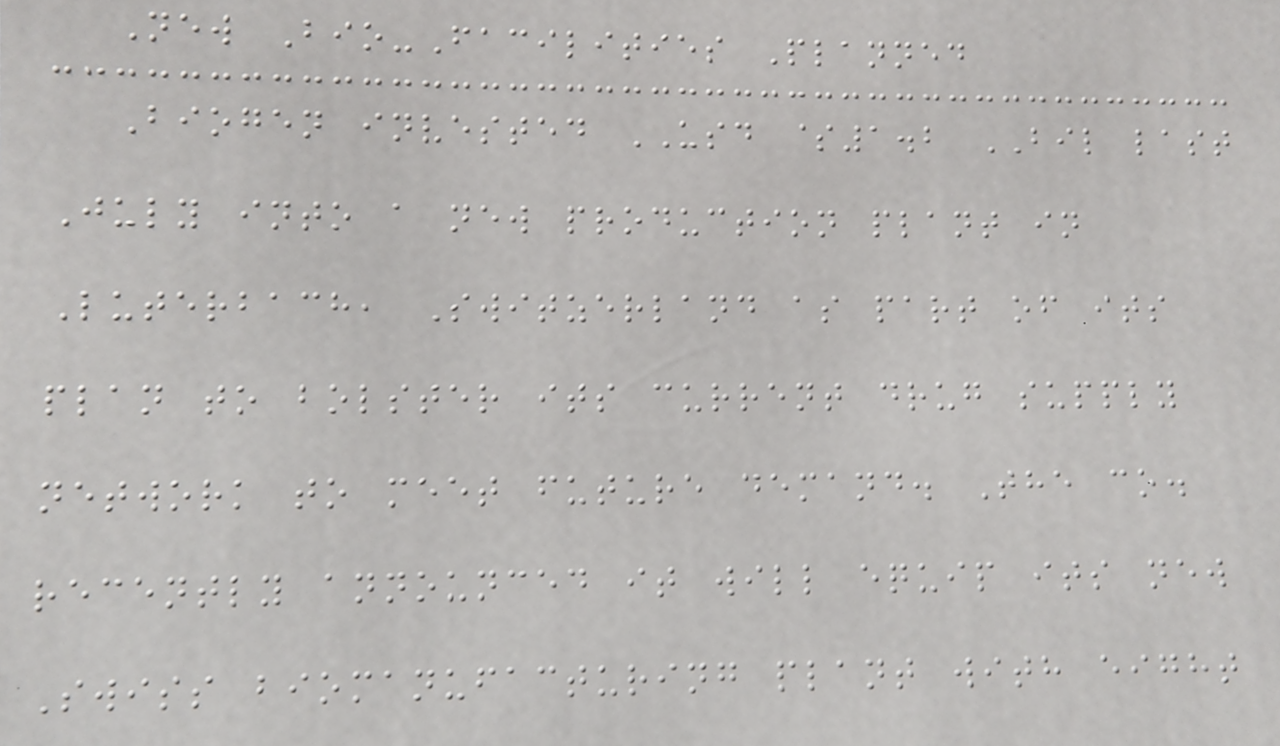New Bio-Facilities Planned
Biogen invested USD $1.2 BIL last
July into a new production plant in
Luterbach, Switzerland as part of its
plan to bolster its current drug supply
network to meet future demand. The co.
recently announced it will equip its new
Swiss biomanufacturing plant with eight
